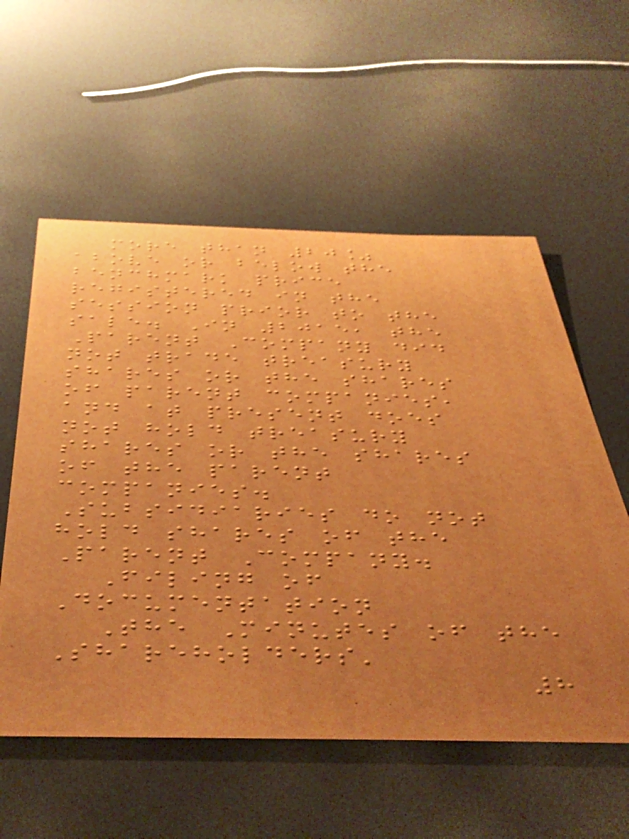more than 20%
above or below the
benchmark price
registered in the
session prior to the
sale. In 2015, the
Parent Company did
not trade treasury
shares or the shares
of parent companies,
and at present does
not hold treasury
shares or the shares
of the parent
companies.
Subsidiaries do not
hold shares of the
Parent Company.
Filing of
Documentation
The Minutes of the
Shareholders'
8
